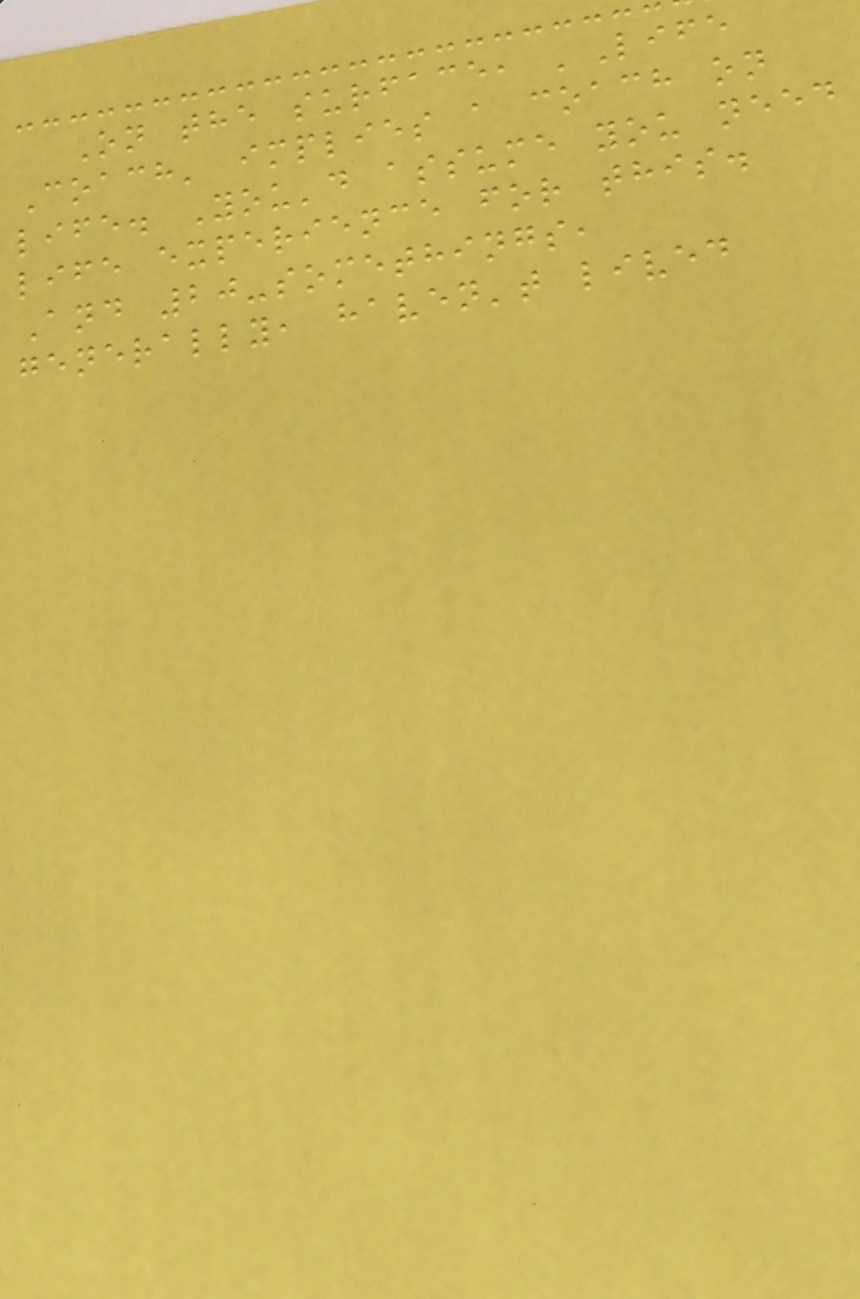On the surface, 'Life
Coach' implies a coach on
life. You'd assume you need
life experience for this.
And 20-somethings,
generally, haven't lived
